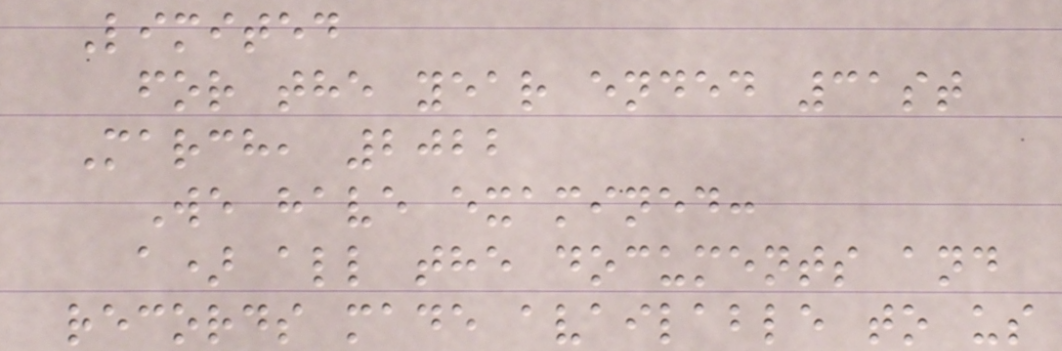Limited
for the year ended 31st
March, 2022
We have examined:
a) all the documents and
records made available to us
